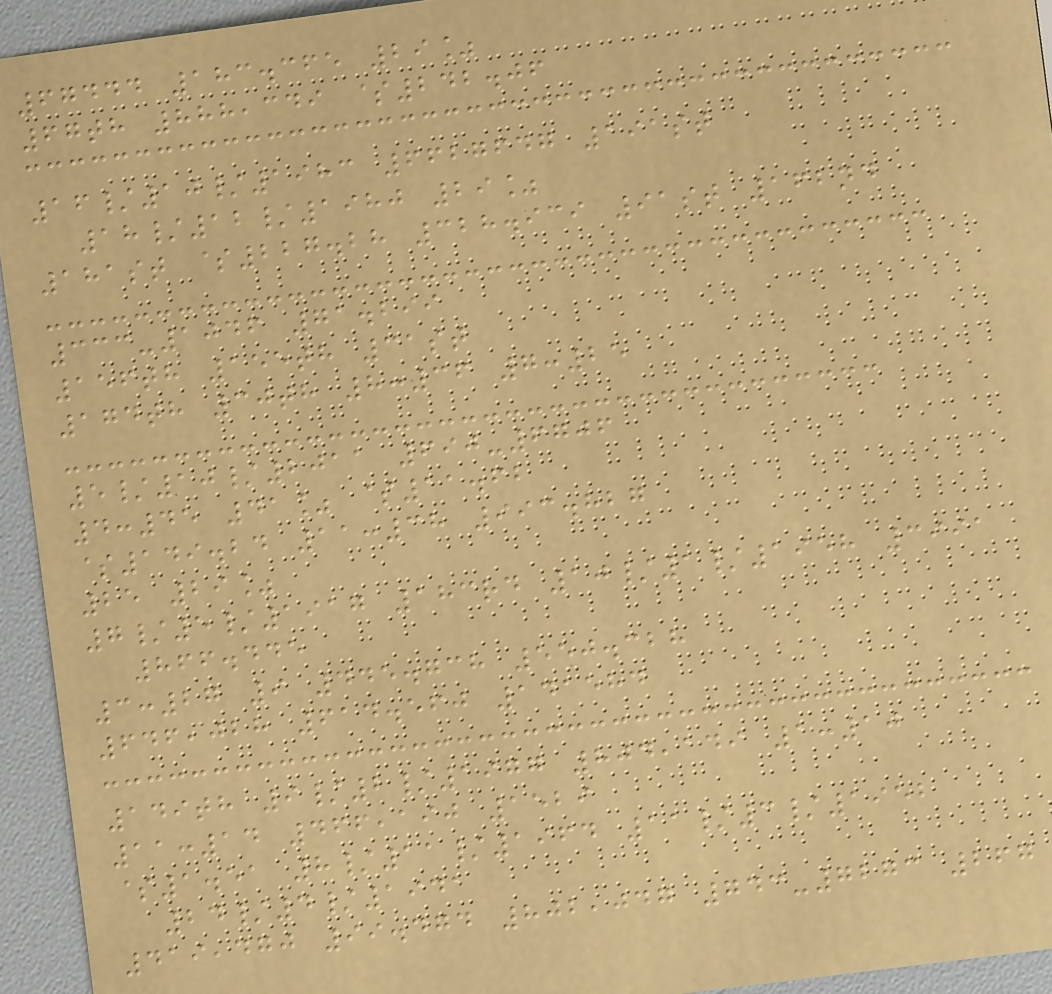67444 183.365 29%
67th 888,349 $242.06
16/10/1983 6627647 191st
18/12/1980 29%
181st $227.28 328.939 91st 162nd
333-1046 71.299
156th 155th 31st
174th 30th 8:36 7:25
5/10/2011 690-6706
4:45 41% $11.62
$149.24 11:38 993.827
25 29%
7/5/1917 183rd 10/1/1958 3991
866.445
3:27 9 445.738 550.328
646,028 614.560 141584
149th 9/2/1977 804,149 1:10
11:14 466,190 1529
$1.51 8/11/1964 11/3/1952
24/4/1941
419,470 99.474 802,047 743-7273 267
